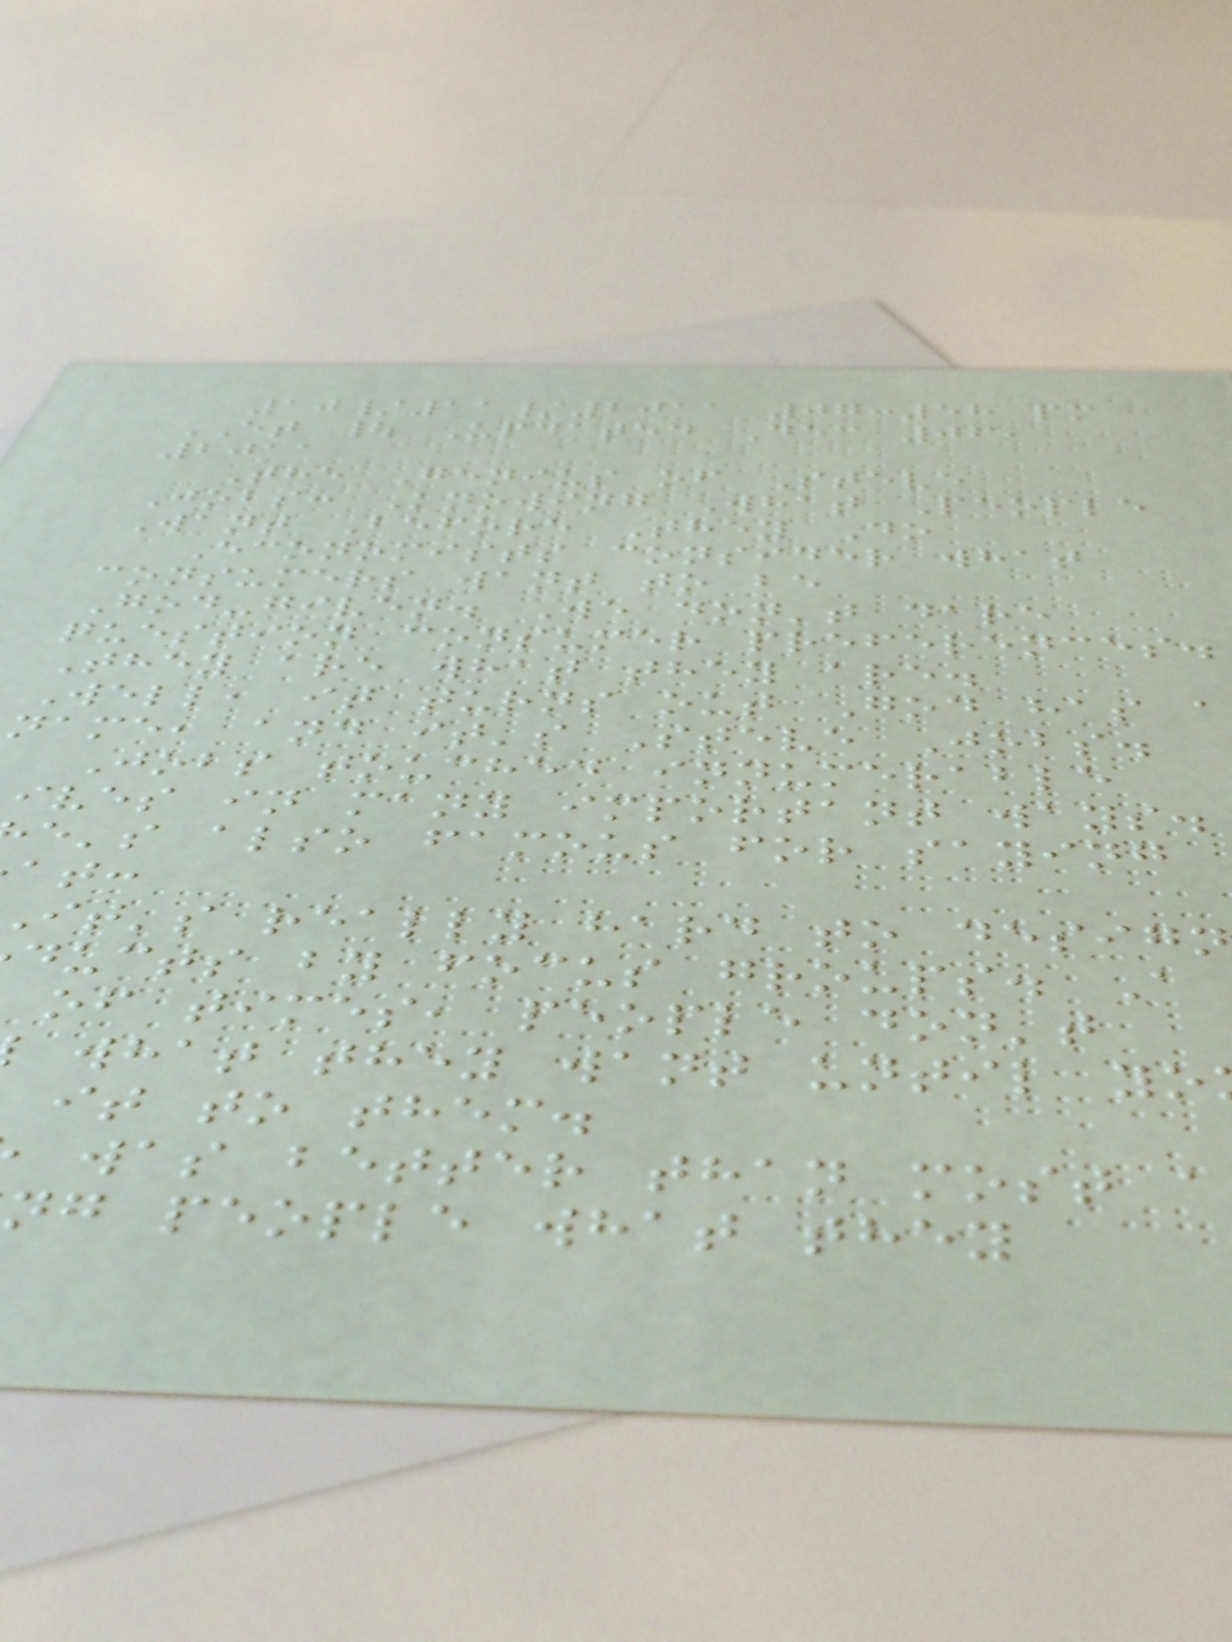10/11/2011 07:58 pm
ET | Updated Dec 06,
2011
The Genius of Steve
Jobs: Knowing What People
Want Before They Do
Economists consider what
consumers want to be
God-given. We don't dare
question consumer preferences.
They are what they are.
Well, it turns out God has a
name, and it's Steve Jobs.
Jobs touched innumerable
ives in many important ways.
e's also famous for saying
it's really hard to design
ducts by focus groups. A
of times, people don't
what they want until yo
it to them.
was better than most a
ng people what they
